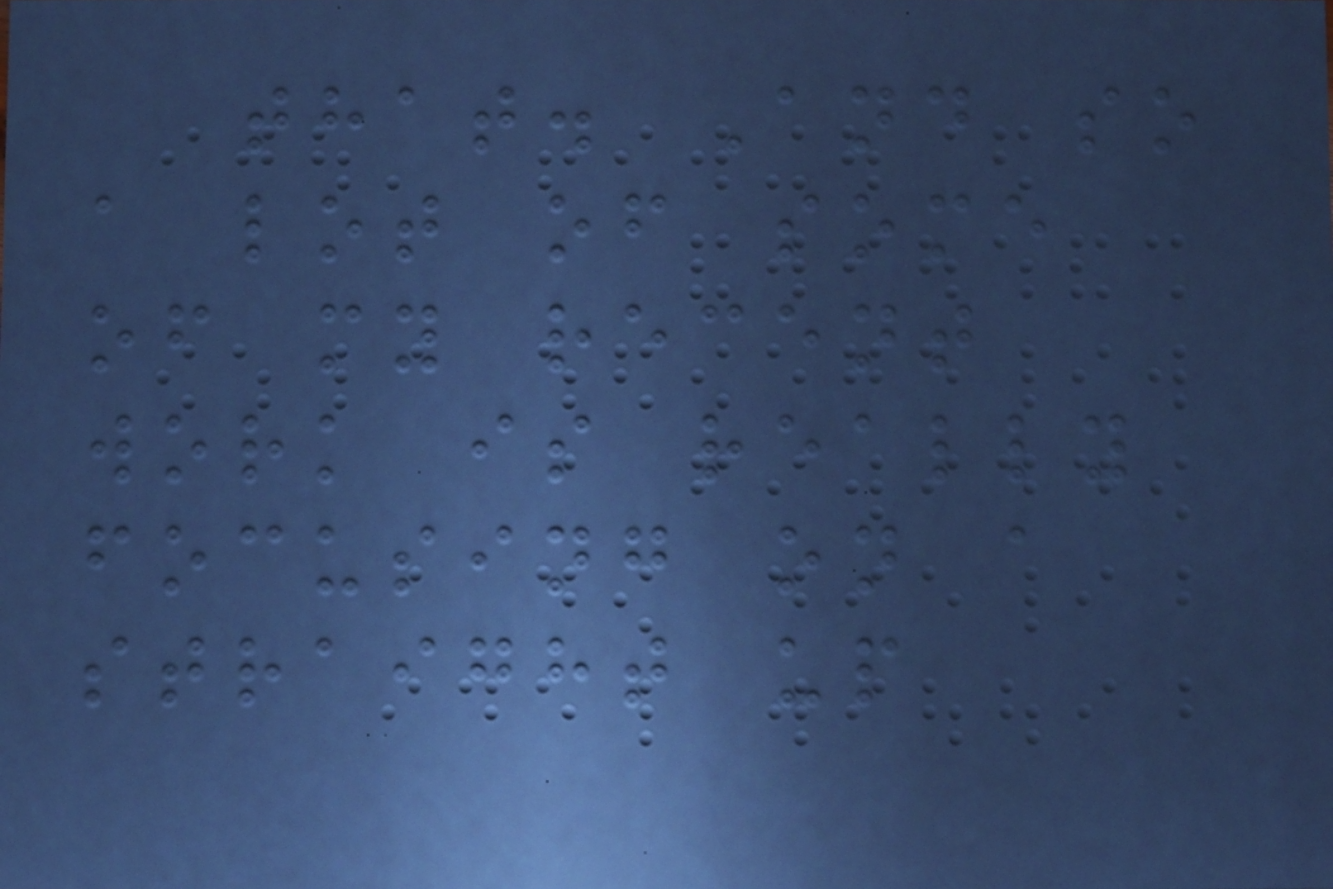that. And so
a lot of some
of my recent
work is really
focusing on a
straight up
